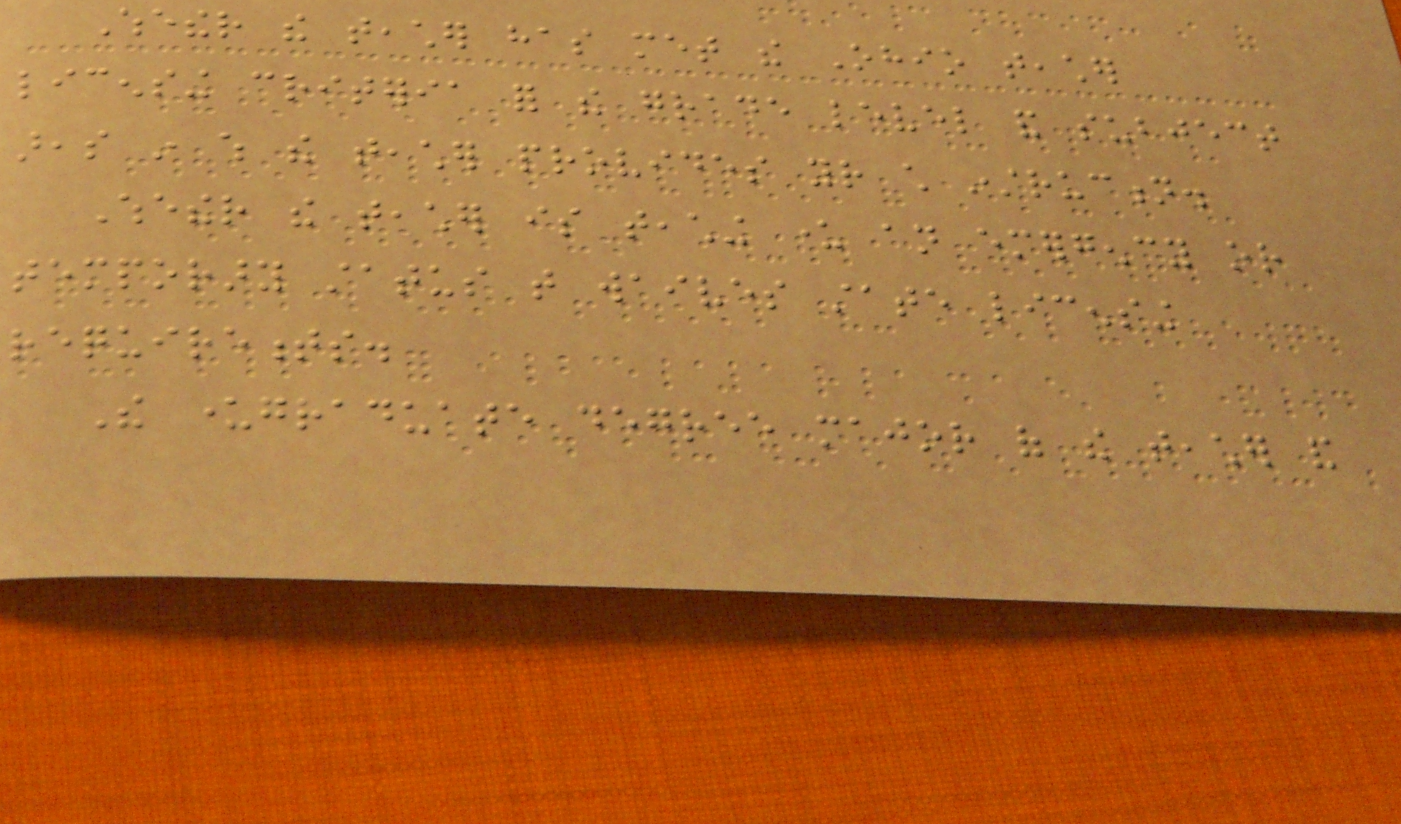Whether the teacher has met the Ohio teacher
licensing criteria for the grade level and subject
areas in which the teacher provides your child instruction.
Whether the teacher is teaching under an emergency or
temporary status that waives state licensing
requirements.
The undergraduate degree major of the teacher and
